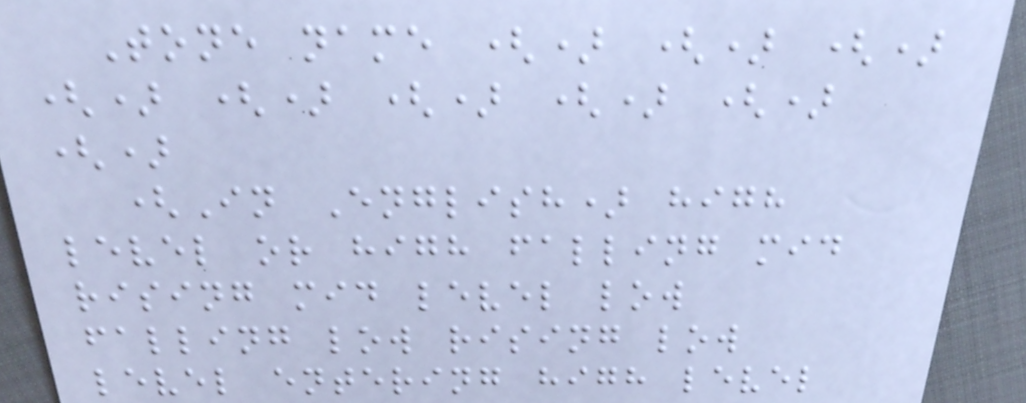Tone name () () ()
() () () () ()
()
(In English) high
level or high falling mid
rising mid level low
falling low rising low
level entering high level
